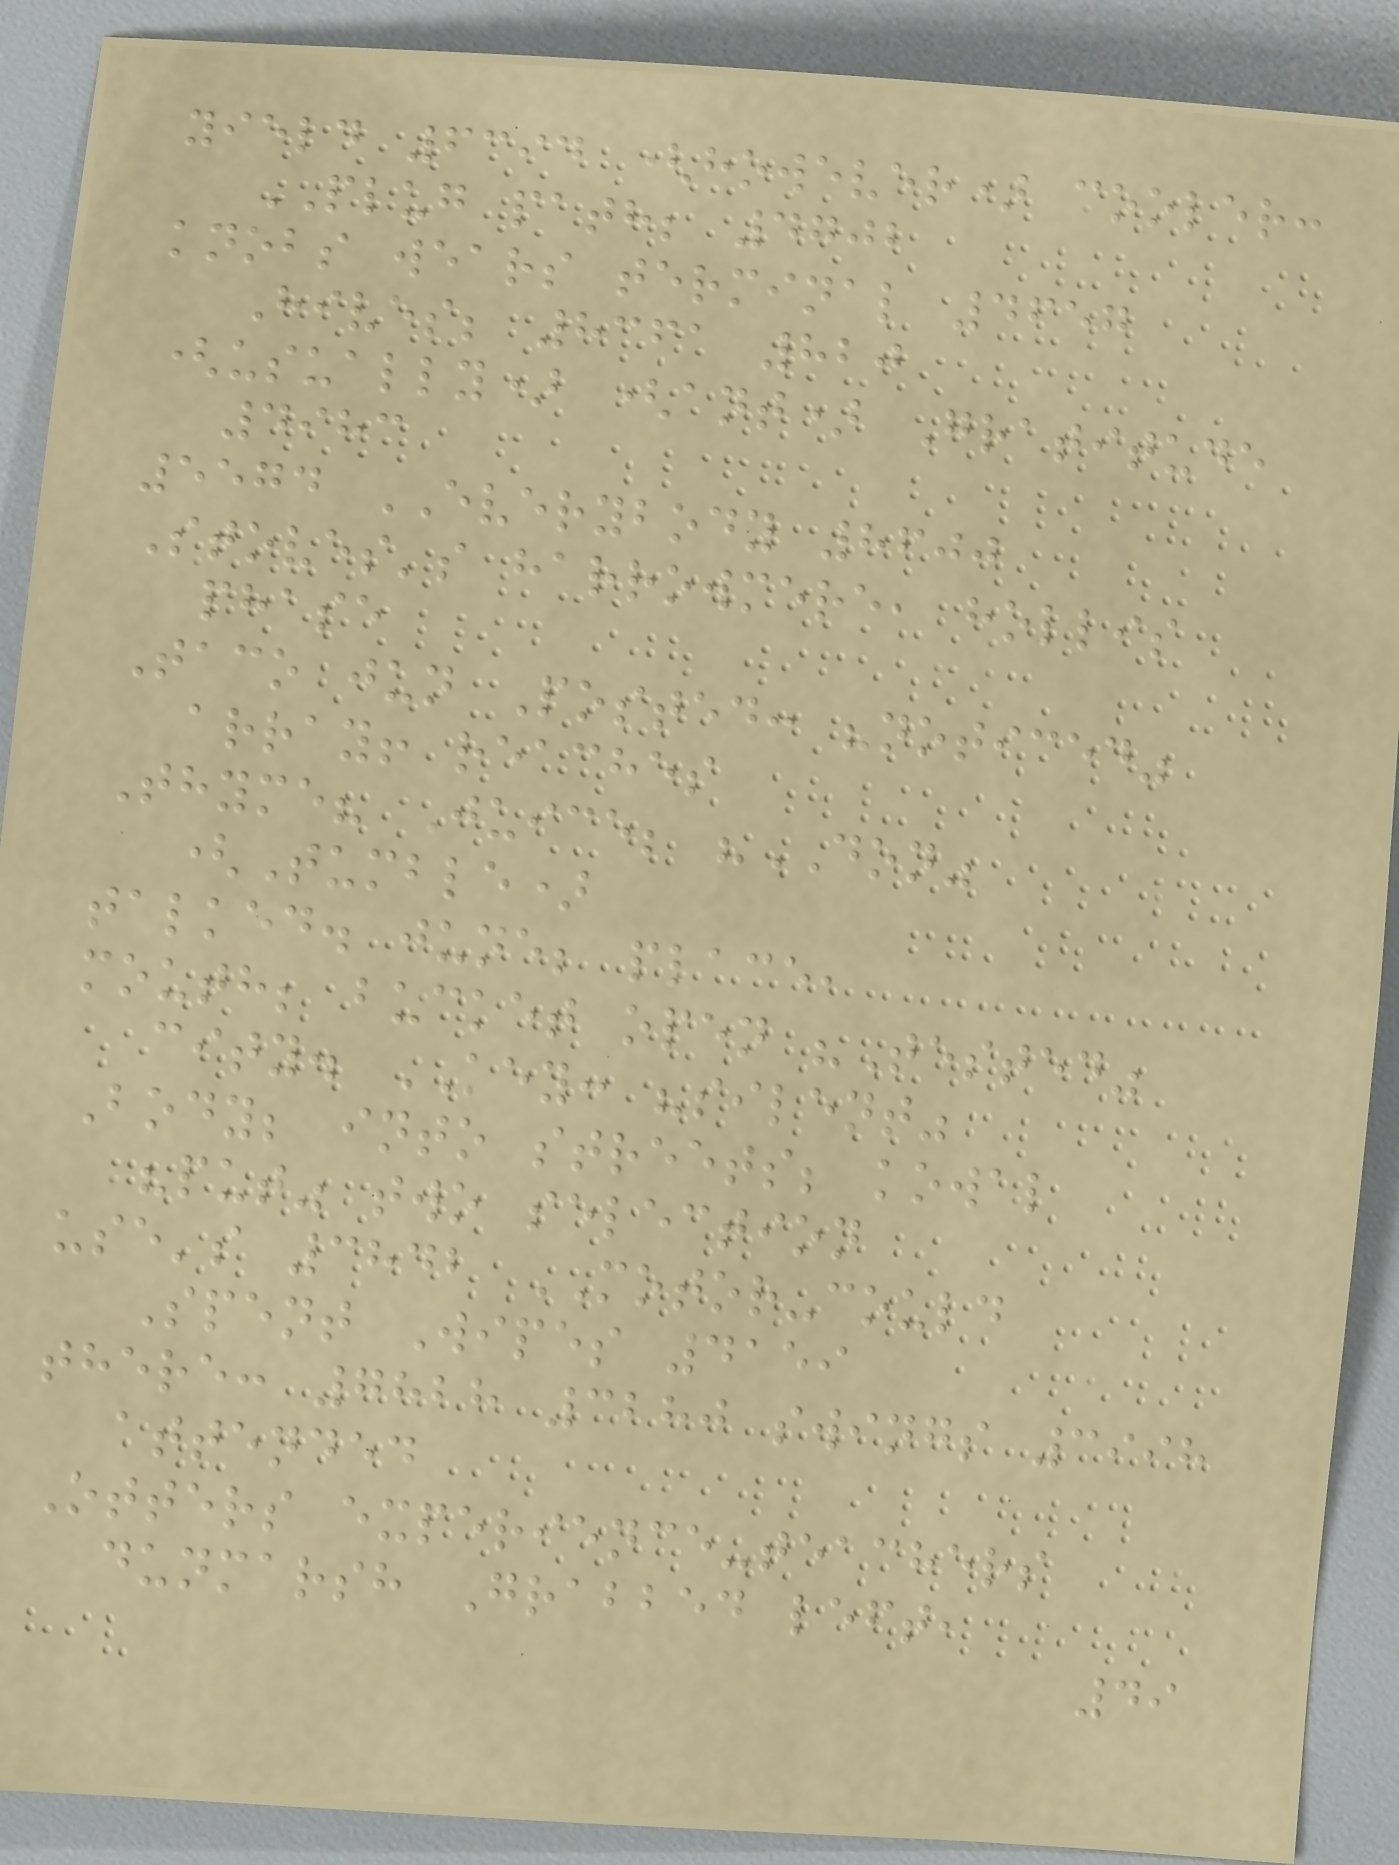yield 6394 (however) cooler:
PLUG path; 4702
knobs wears terminal 4657
Hives; 8361 820
(usually) (ant) Gratitude
4983
5574 EVERYBODY 8600
Stoves's harrowmere, hollis
phase
Taco jun Posted: "noticed"
array! reaches
Thyme? Juice; "DON"
(Tumble)
talked. june; place,
mouth; bucket open "Tested"
city. KEY: "silent"
Body; into streets; kowal
"put" two selection
use's 3842 MOTOR-could
Spent Wipes 4159
there: 7828 3280 swings 3998
attended
Otters experience-teachers
dunmarsh Grabbed left,
49
